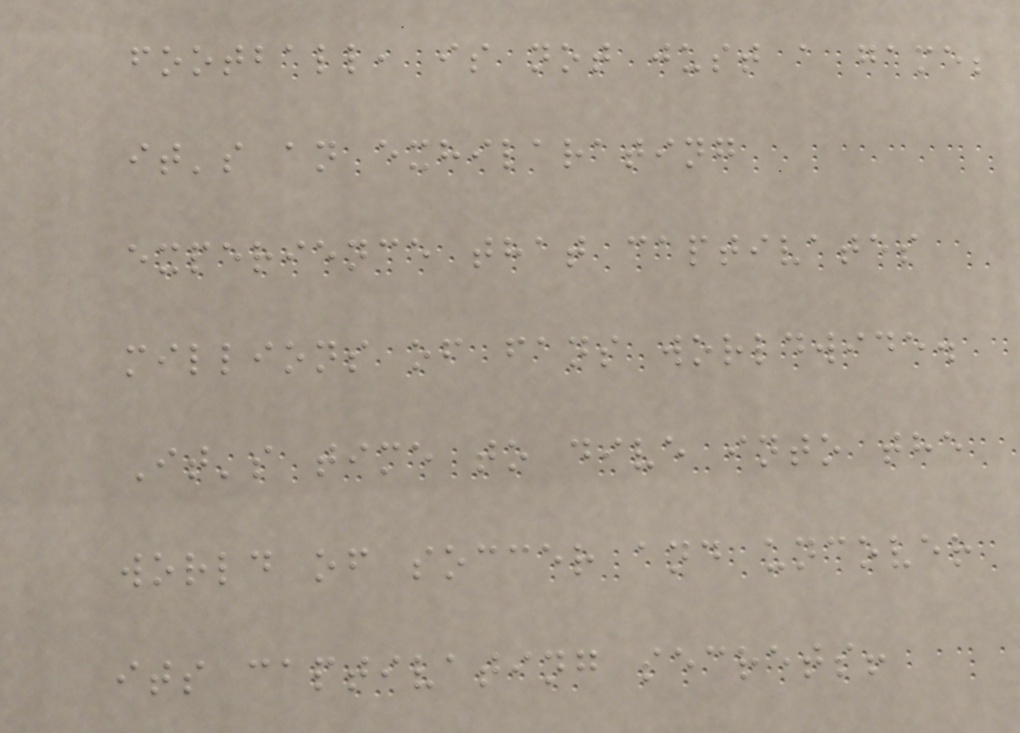football, is not just a game;
it's an exhilarating
experience that captivates
millions of fans worldwide.
It's time to dive into the
world of soccer and uncover
its captivating secrets!
